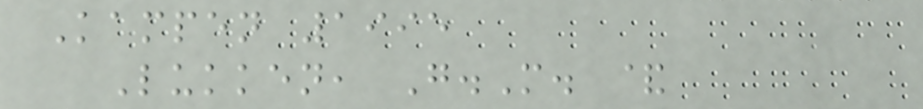Kampen 1995
Lukken, G.M. &
